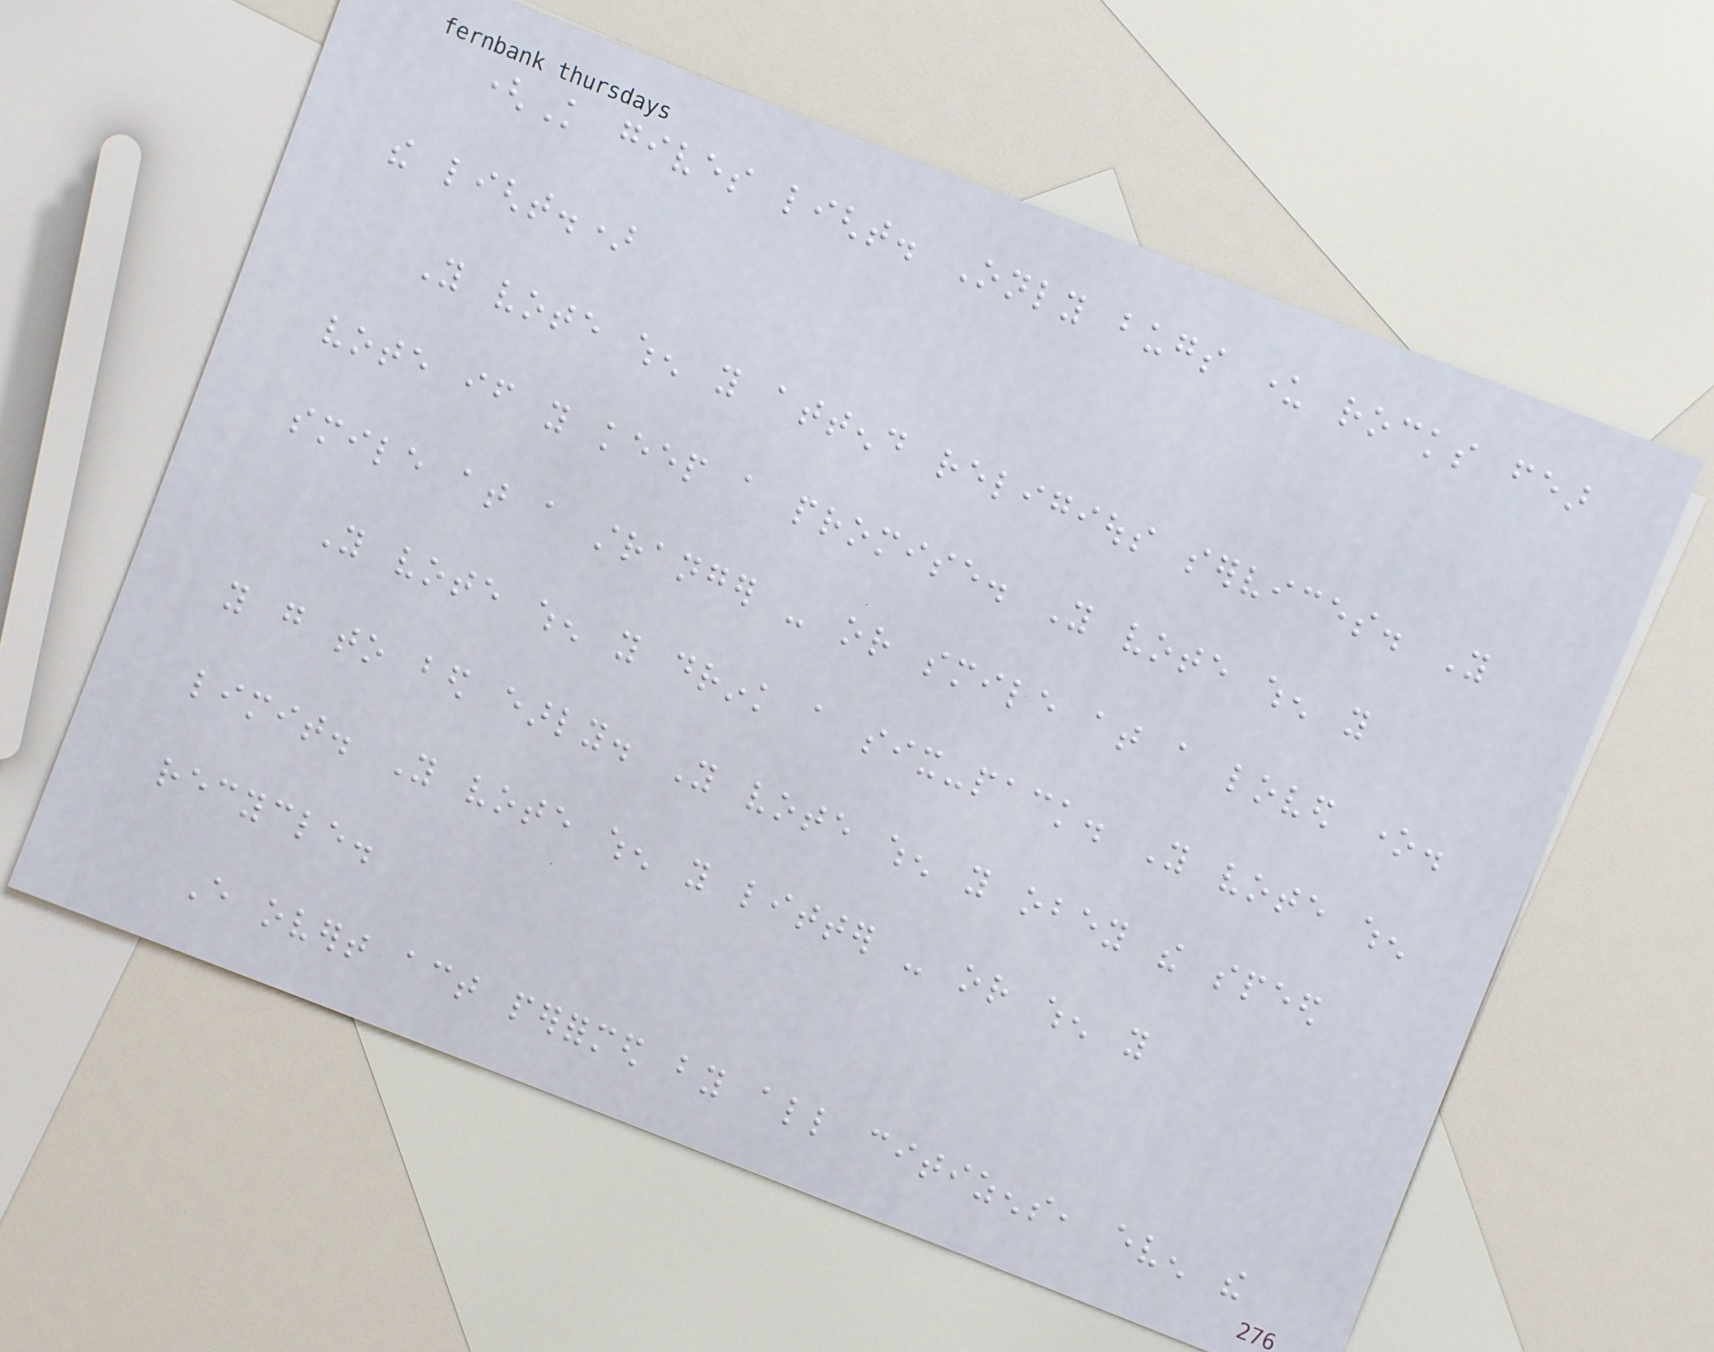(Knowledge gives light. Only bugs under rocks fear
the light.)
You vote when you attend religious services. You
vote if you keep a promise. You vote when you
smile at a stranger - or smile at a loved one.
You vote when you drink a six-pack. You vote when
you go to bed early. You vote when you obey the speed
limit. You vote when you litter - or when you
recycle.
Every overt act performed by all citizens, even the
